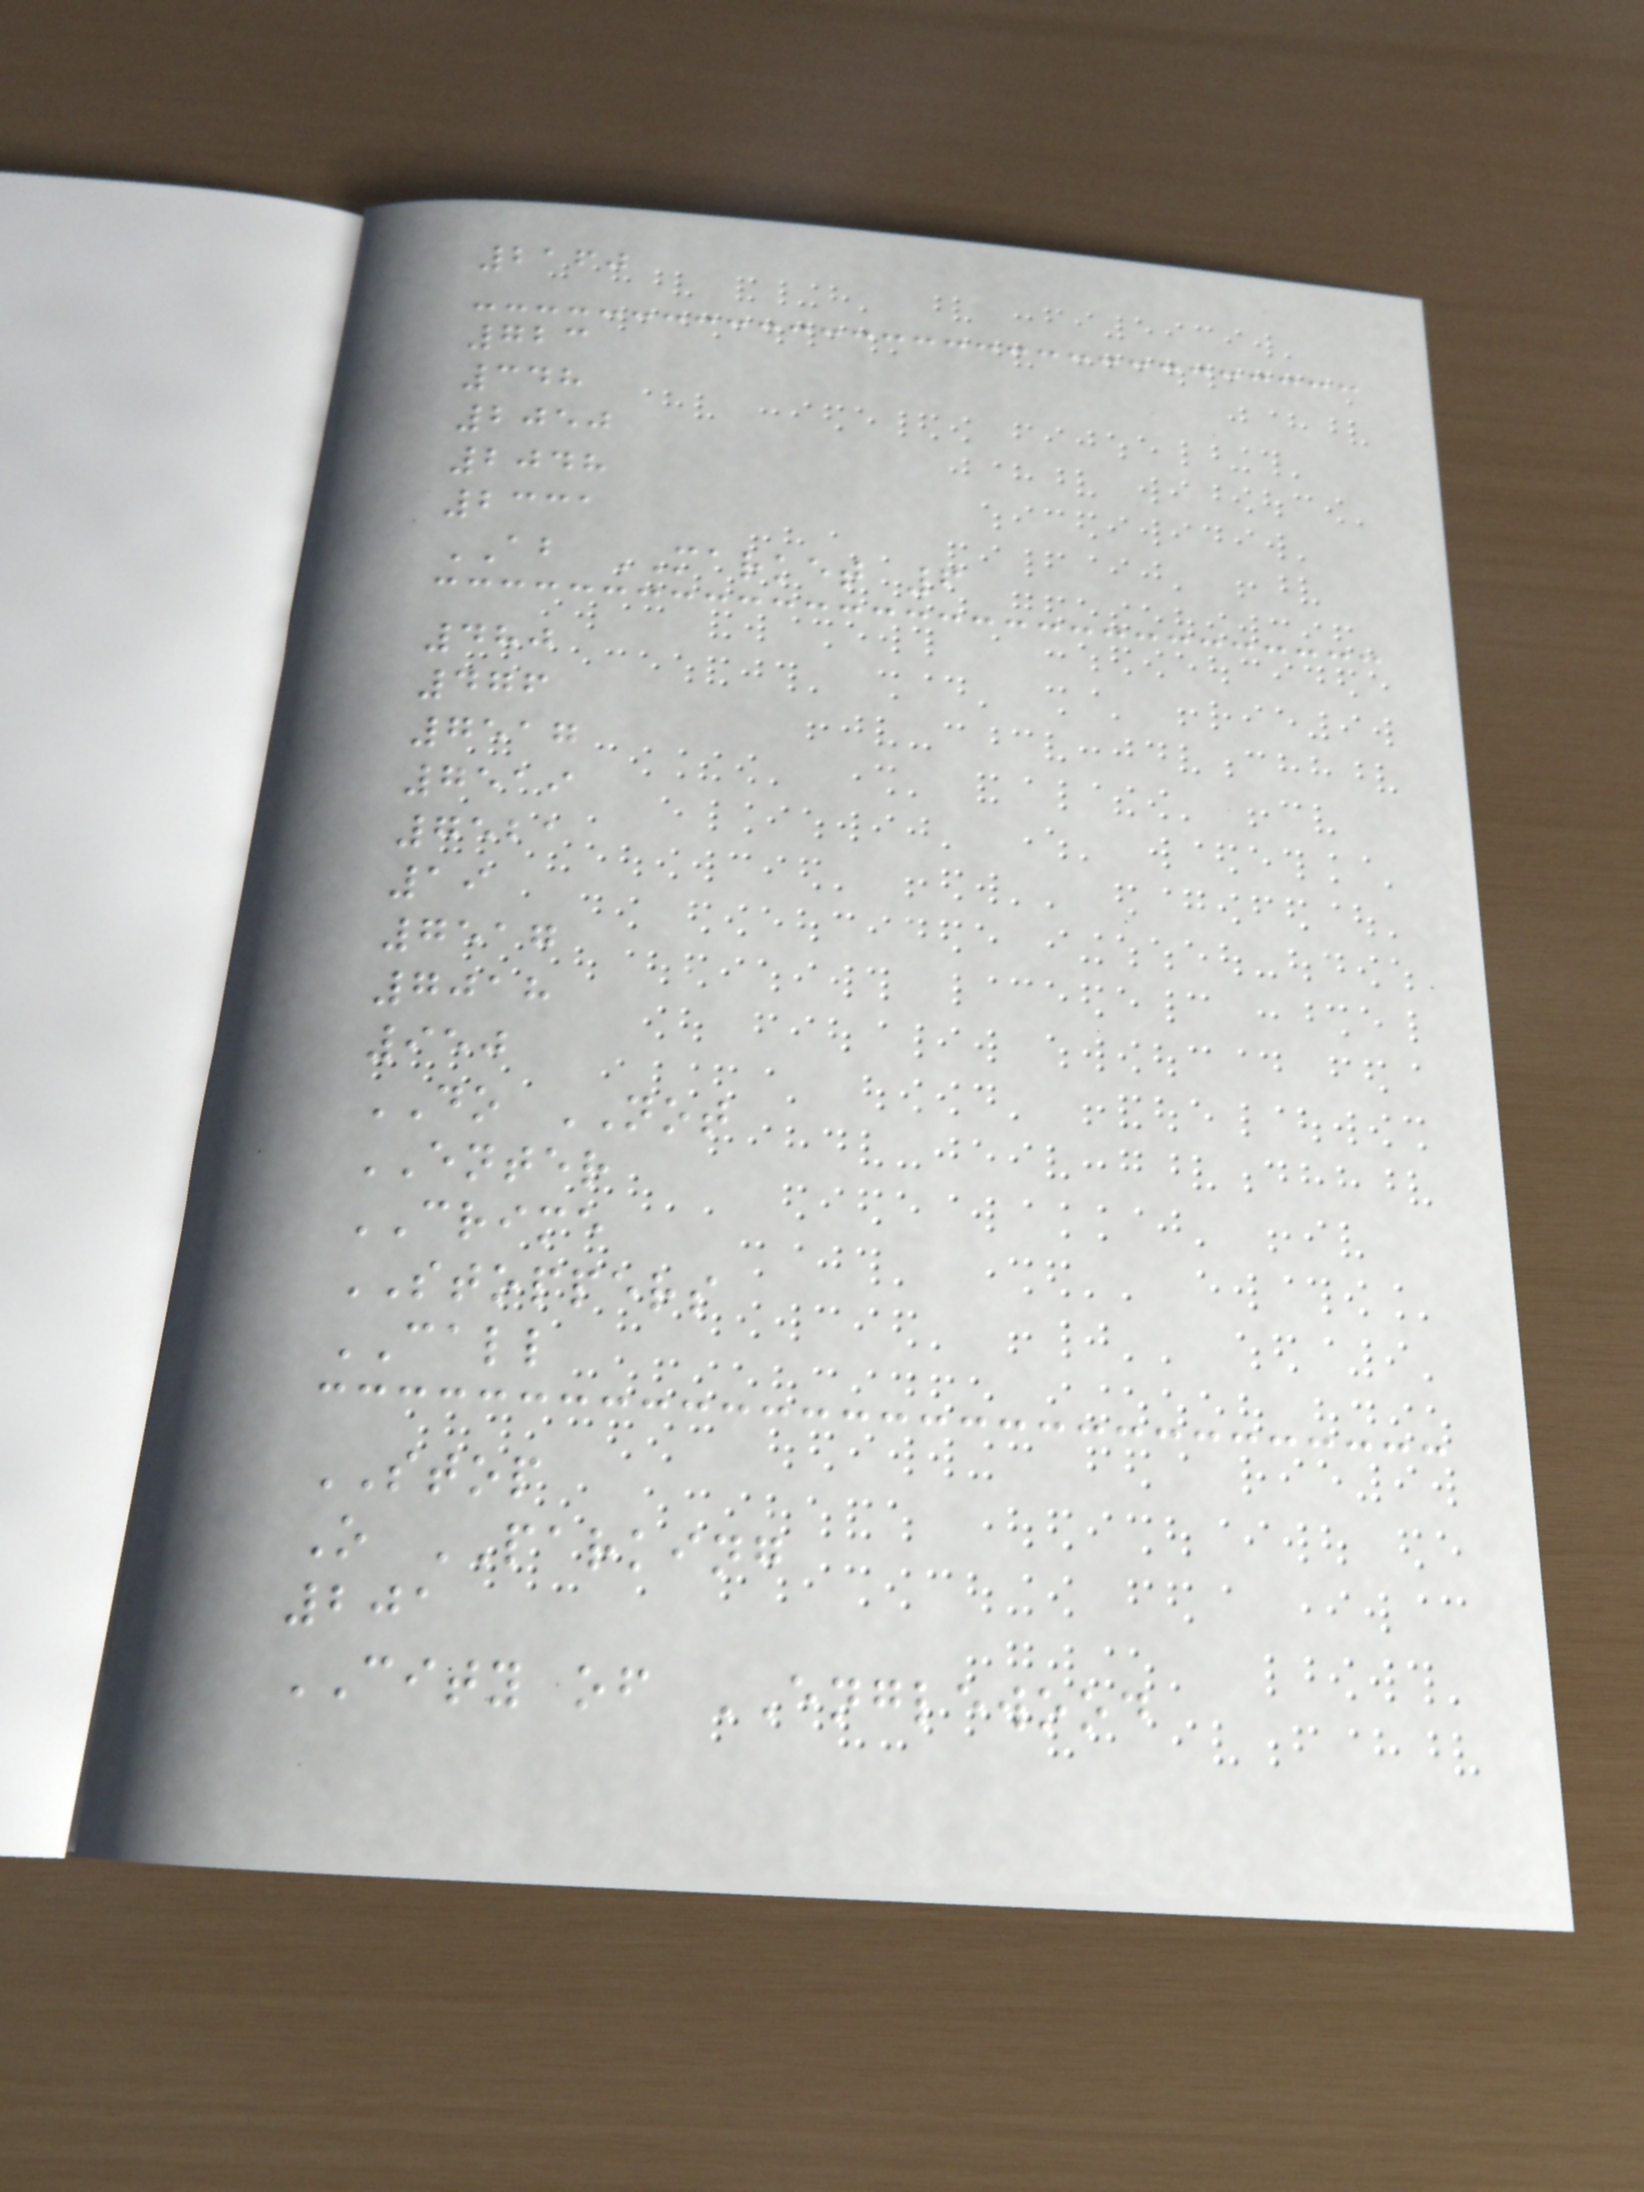2160
723
348
2050
2048
2331
AB MARKET 6
480
476
7517
7519
7521
19
7517
7018
950
DO NOT
ENTER
CRIME
STOPPERS
CALL
STOP
O PARKING
201
CITY of ENGLEWOOD
